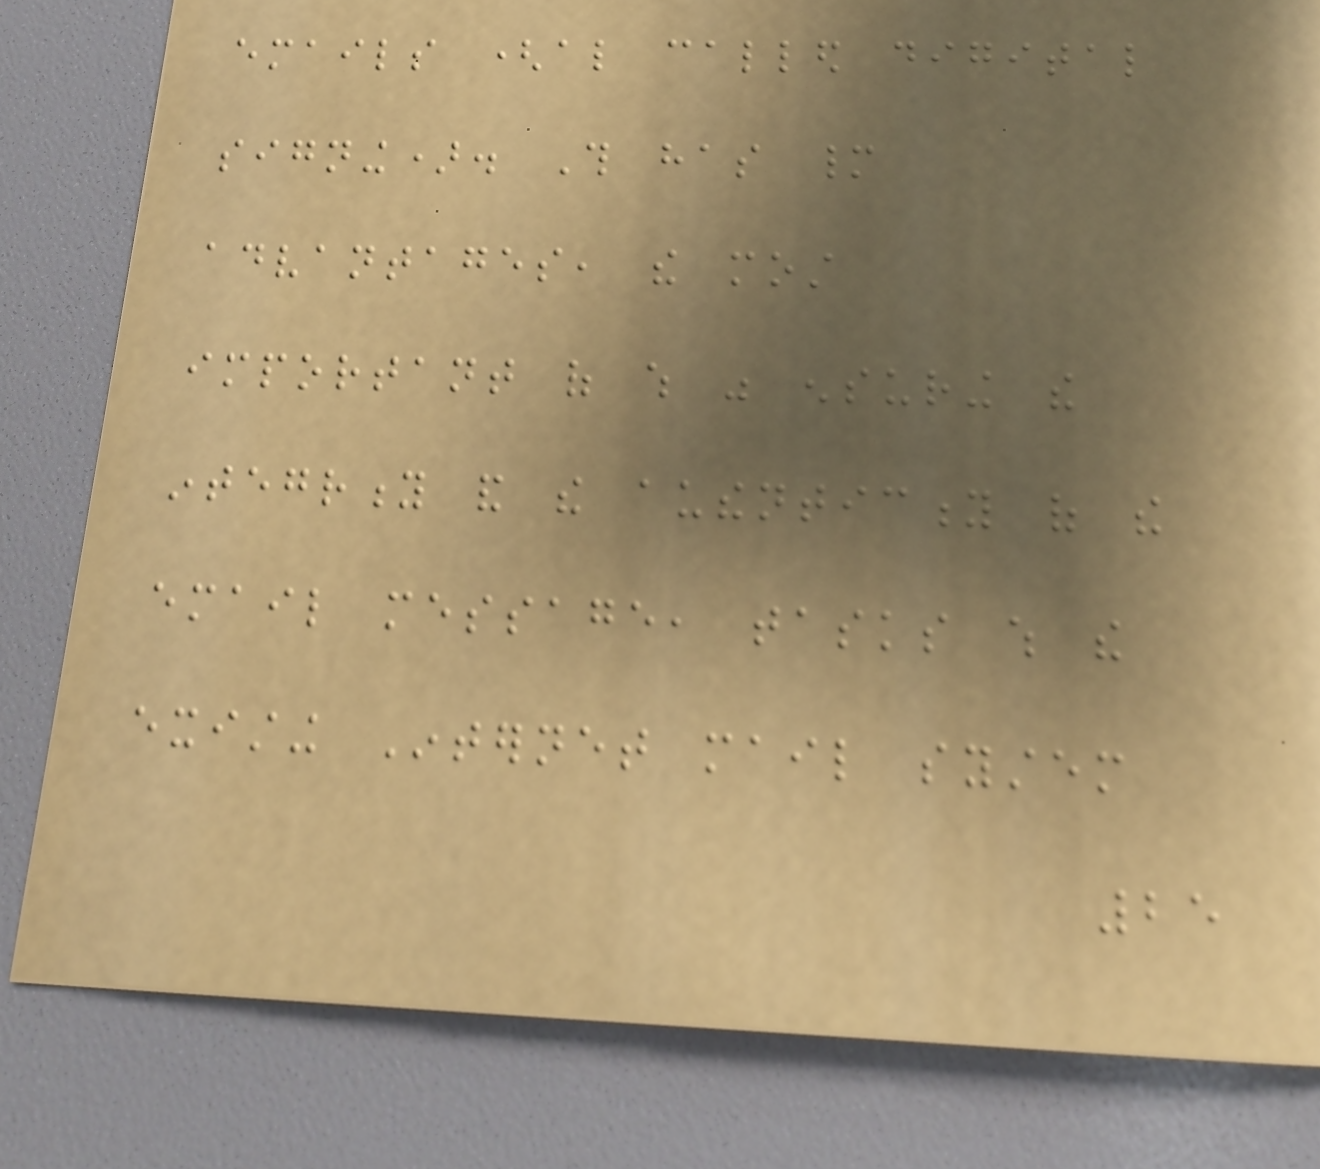emails (also called digital
signing). This has many
advantages, the most
important of which was ensuring the
integrity and the authenticity of the
email message, tasks which the
existing Internet mail system
25
